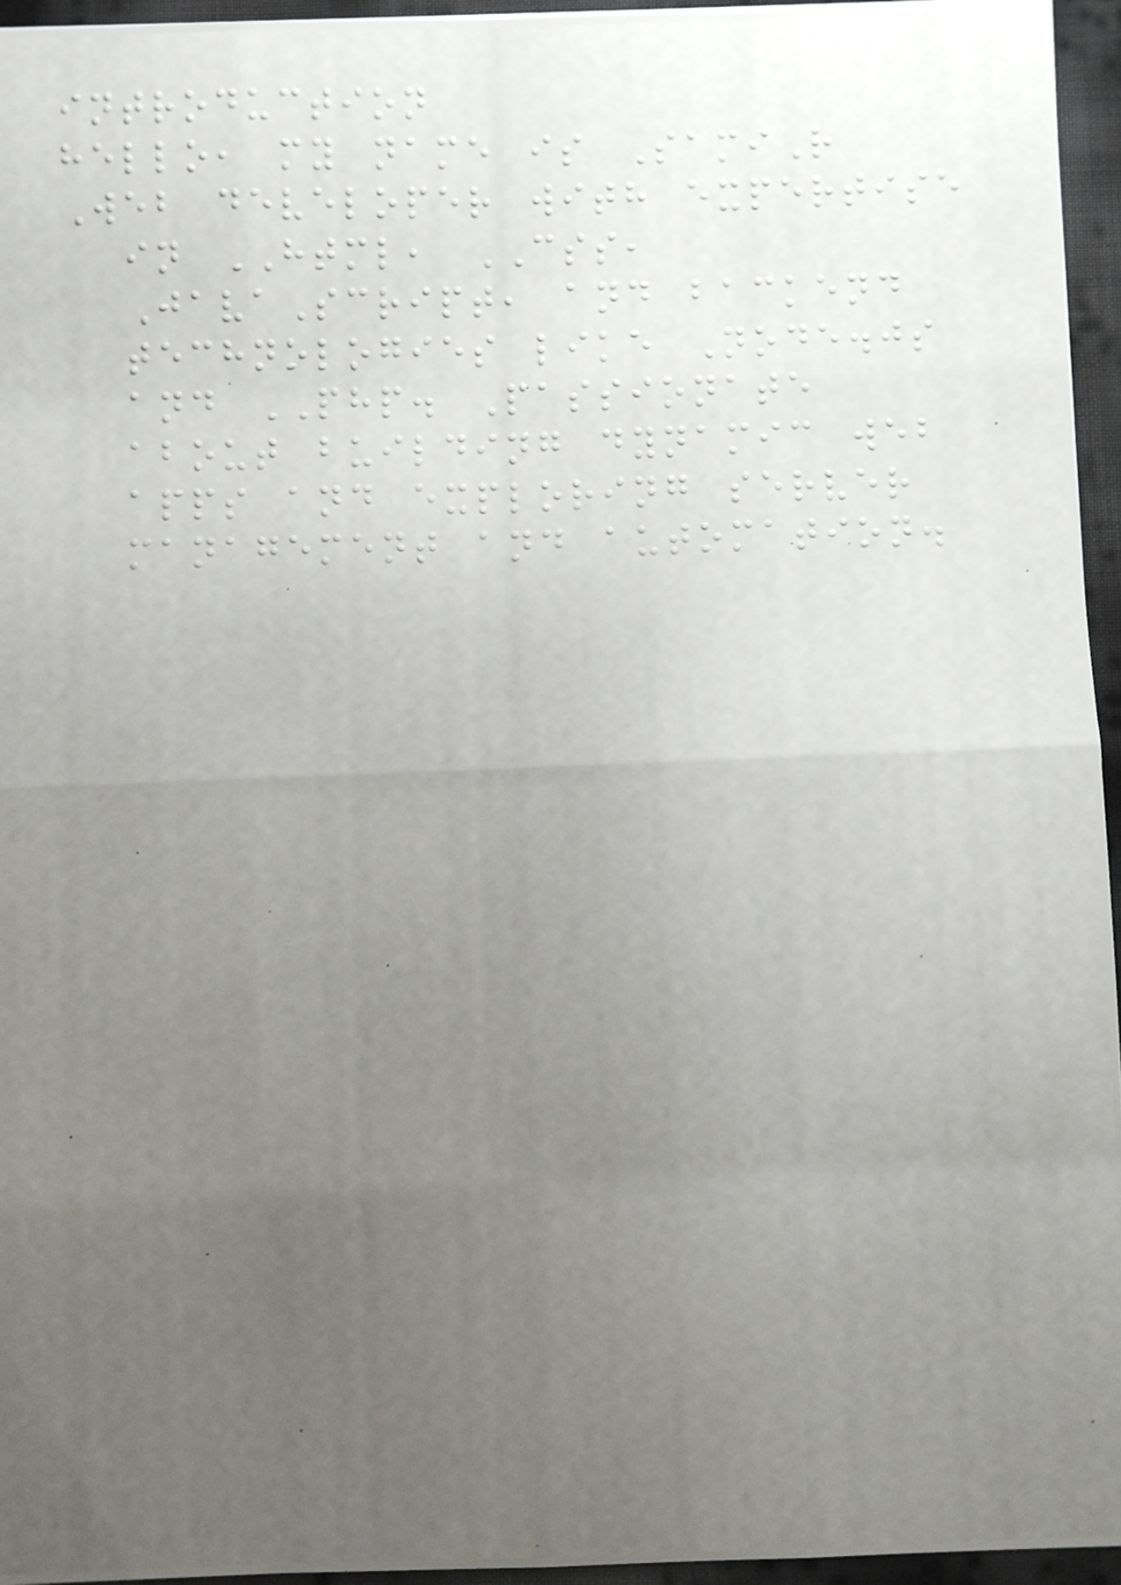introduction
hello, my name is SamiR
Web developer with expertise
in HTML, CSS,
JavaScript, and backend
technologies like Node.js
and PHP. Passionate
about building dynamic web
apps and exploring server
management and automation.
